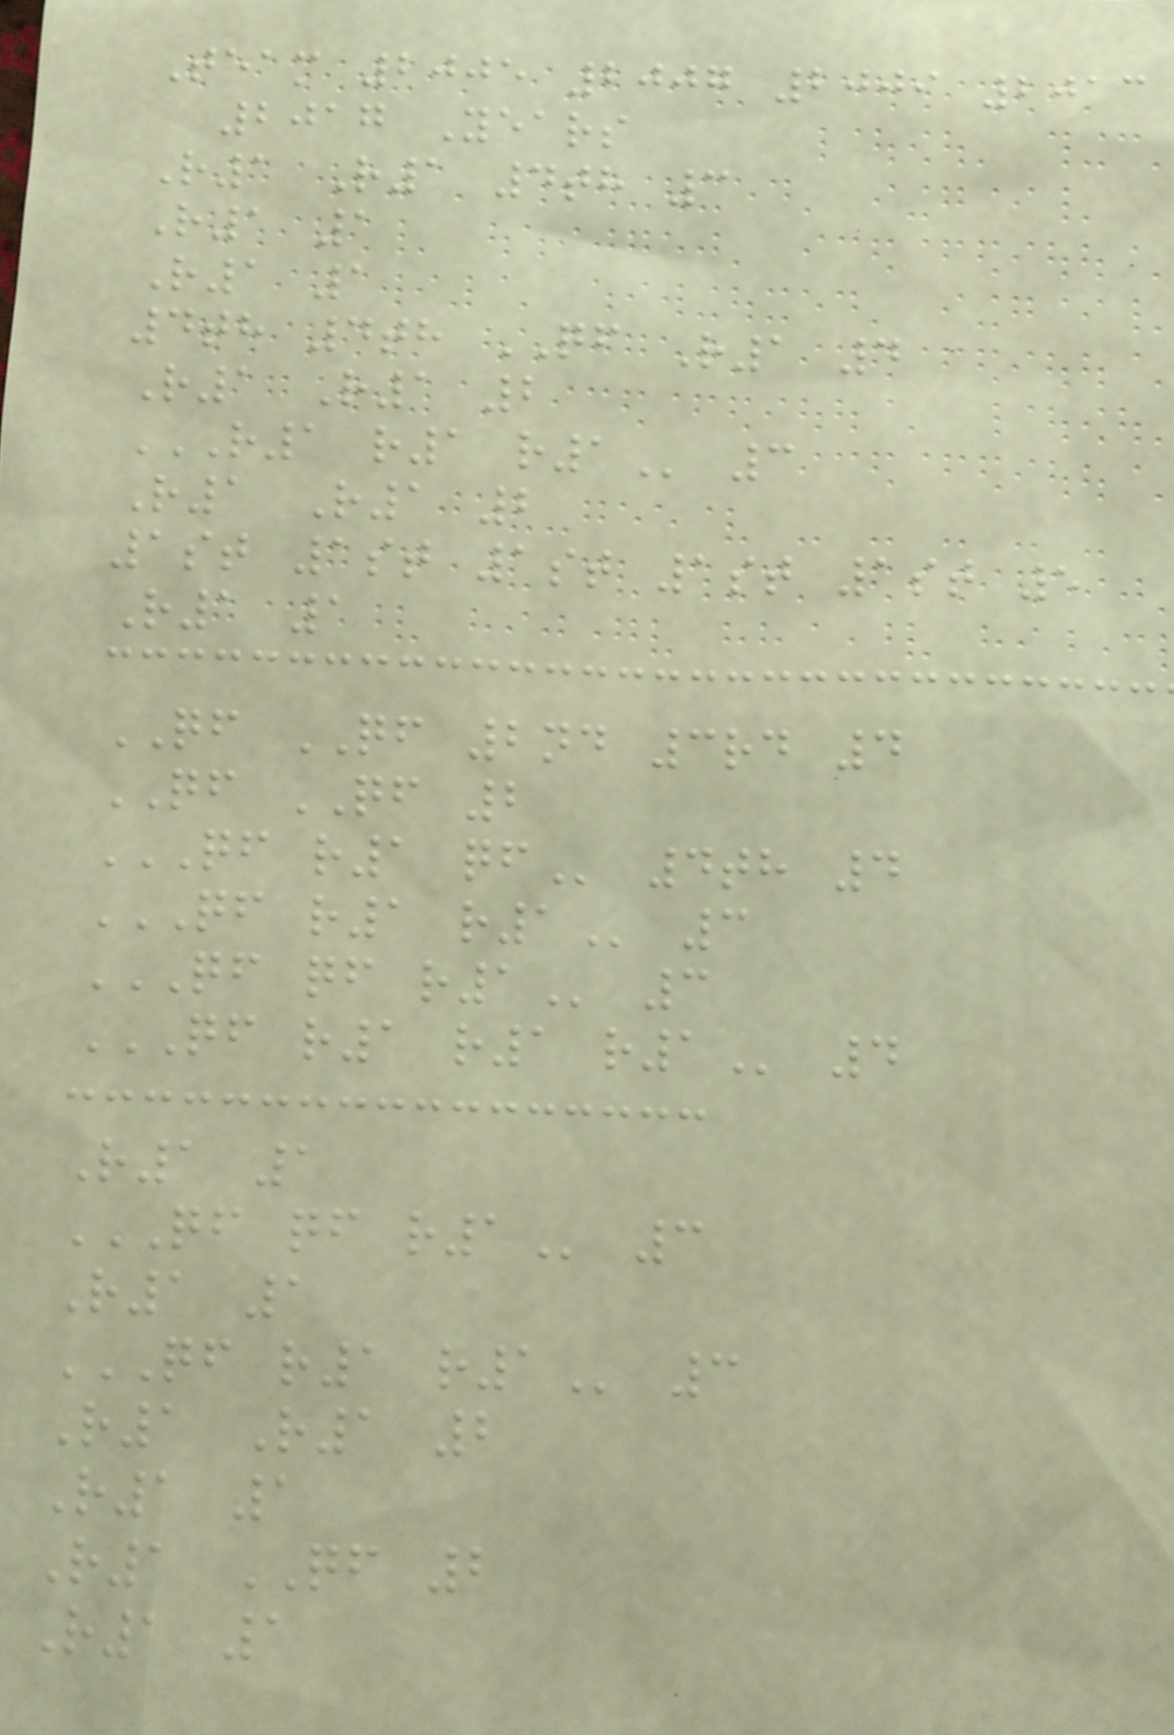Team 2005 2007 2009 2013
2017 Years
R1 R1 4th 3
R1 1
R1 1
4th 4th QF R1 4
R1 R1 2
R1 R1 R1 3
R1 R1 2
1st 1st 1st 1st 1st 5
R1 1
QF QF 2nd 3rd 4
QF QF 2
QF R1 QF 4th 4
QF R1 R1 3
QF QF R1 3
QF R1 R1 R1 4
R1 1
QF QF R1 3
R1 1
QF R1 R1 3
R1 R1 2
R1 1
R1 QF 2
R1 1
